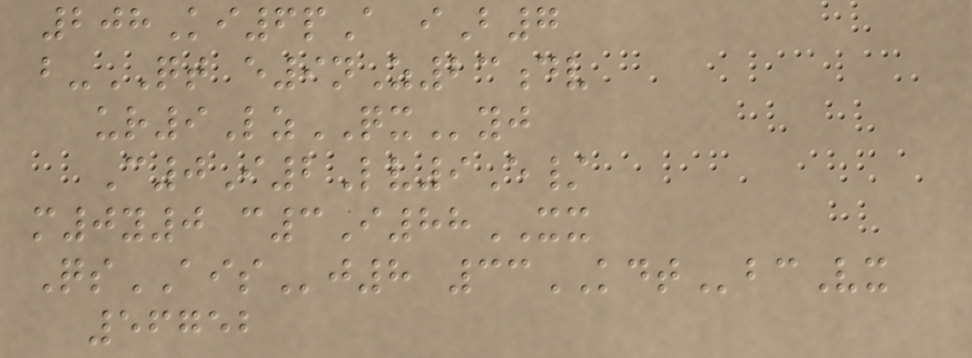208Ki6pA iB7
b-QT e9nZ23dv
ur9LzQXyj
C0I2Lv9E/
m0y0 c3I88XX
QsAISj8 33KDTbcVx
56752
